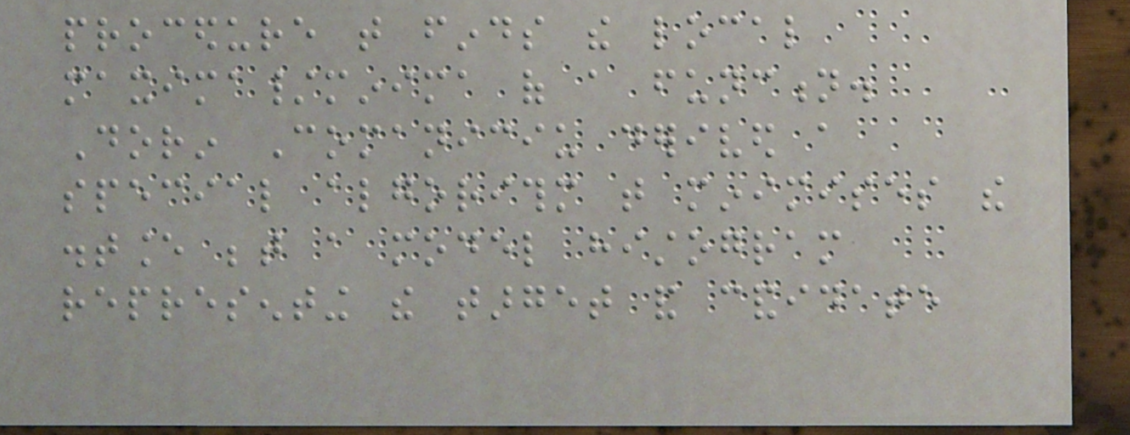procedure that finds the local
maxima/minima of a function.
Dorin Comaniciu derived a
special algorithm that minimises the
distance between a model histogram
representing the target and candidate
